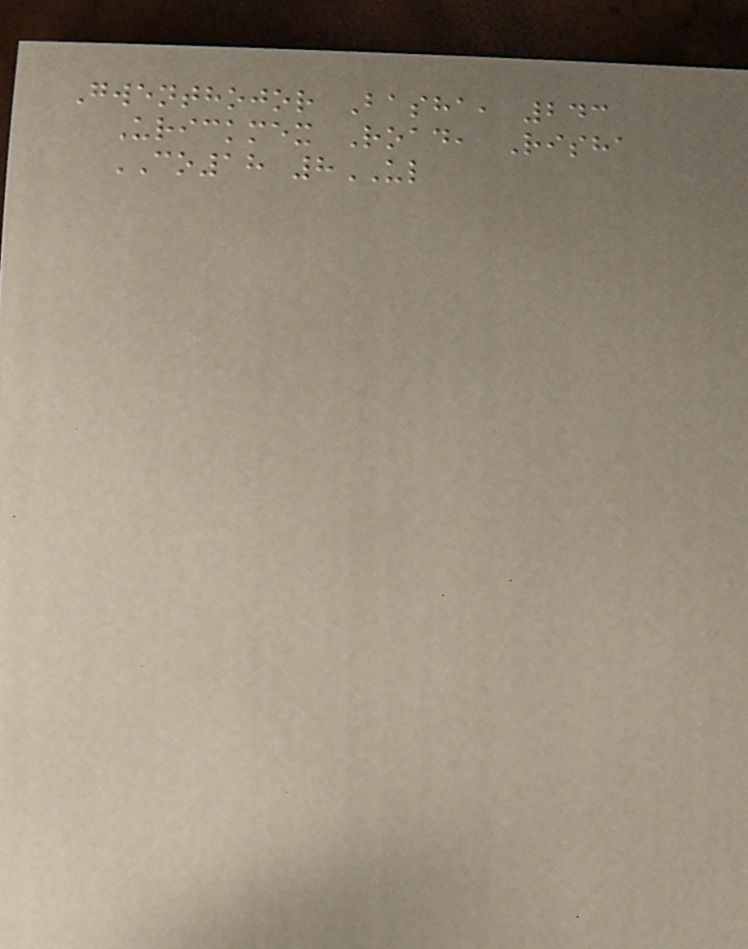Gwenthojor Basha, 243
Urickmex Road, Risha
CO18 8UL
